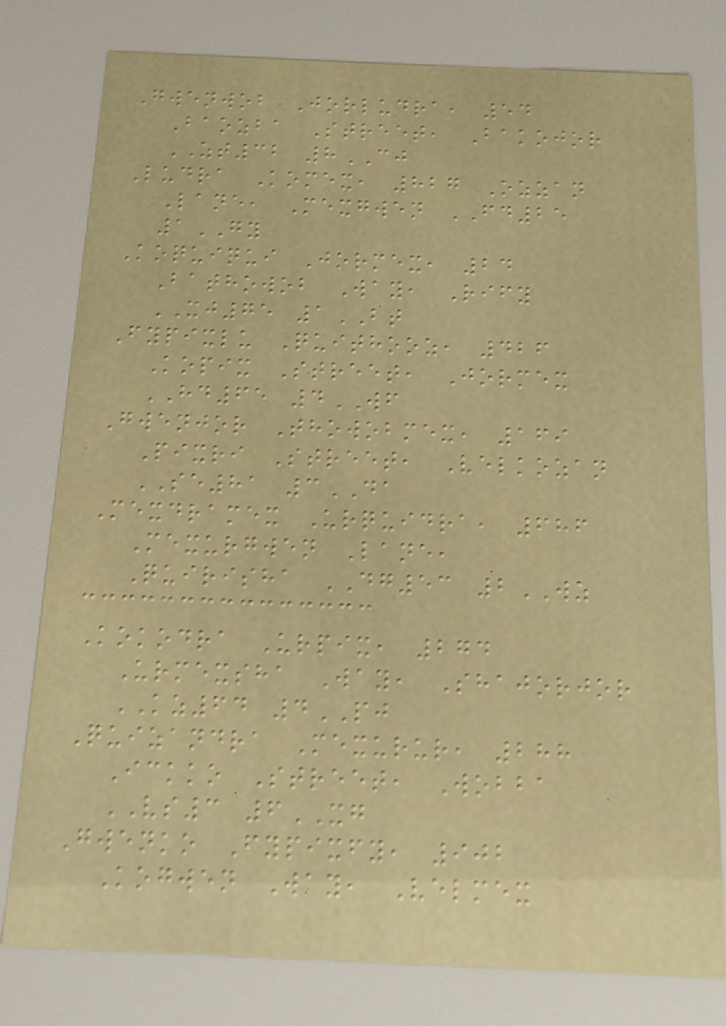Gwenwob Jorludra, 54
Baozba Street, Bakojor
ZT32 8CJ
Ludra Komex, 827 Ozzan
Lane, Mexgwen FD25
1GY
Koquiqui Jormex, 24
Bathowob Way, Rify
XJ75 1BT
Fypixlu Quithooz, 426
Kopix Street, Jormex
HD65 4WF
Gwenjor Thowobmex, 169
Pixri Street, Velkozan
SE81 3DA
Mexdramex Urquidra, 686
Mexurgwen Lane,
Quirisha DG53 2WZ
Kokodra Urpix, 274
Urmexsha Way, Shajorjor
KZ64 4PJ
Quizandra Mexurur, 288
Ickko Street, Wobba
VS3 6XG
Gwenko Fypixfy, 902
Kogwen Way, Velmex
